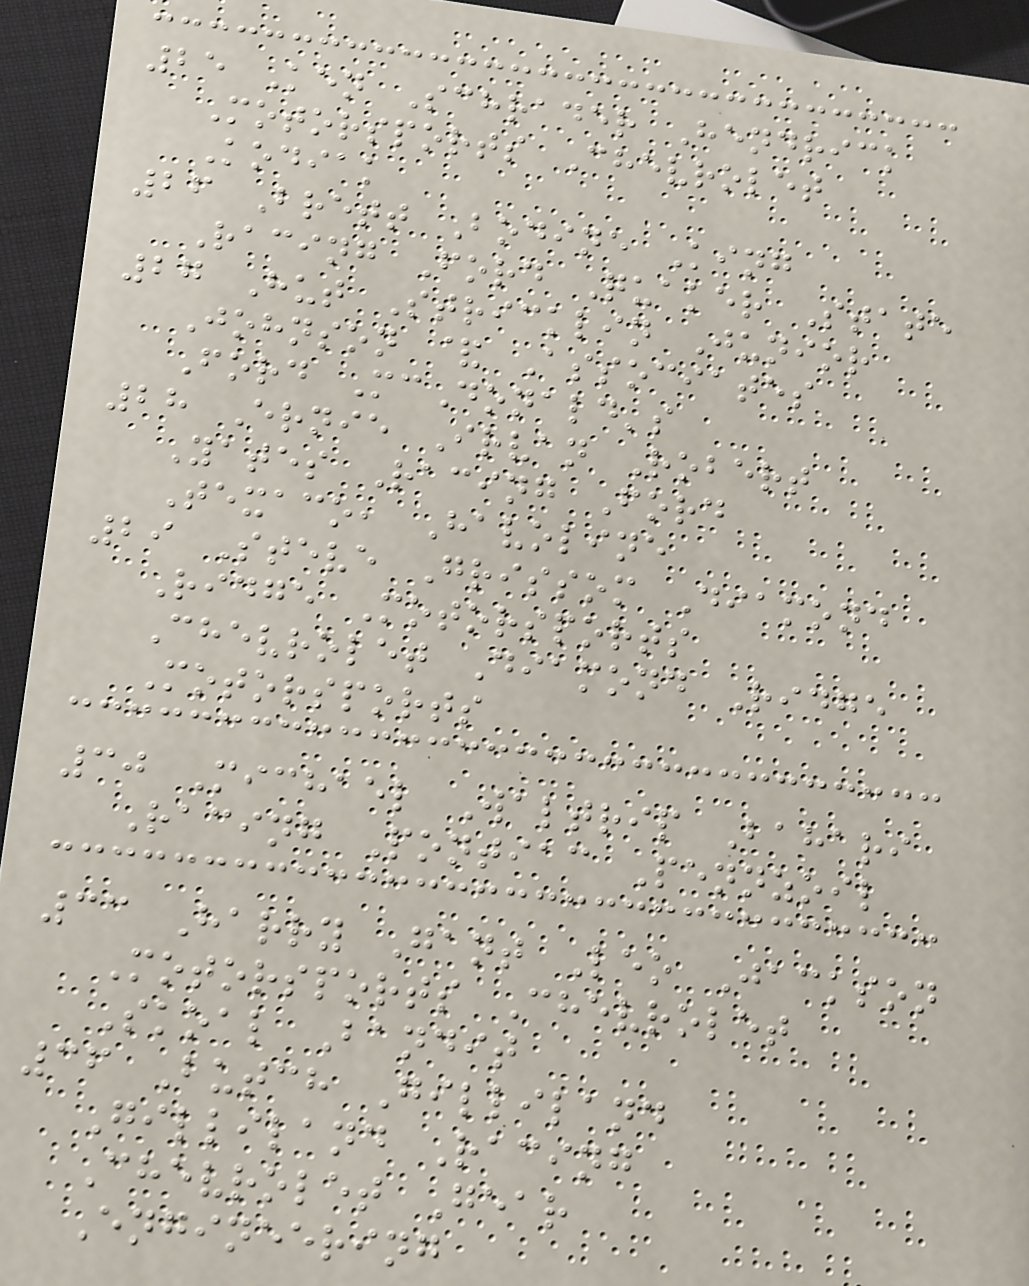25 Ken Schrader Hendrick
Motorsports Chevrolet
Kodiak
26 Brett Bodine King
Racing Ford Quaker State
27 Hut Stricklin Junior
Johnson & Associates
Ford McDonald's
28 Ernie Irvan Robert
Yates Racing Ford
Texaco, Havoline
29 Steve Grissom Diamond
Ridge Motorsports
Chevrolet Diamond Ridge
Motorsports
30 Michael Waltrip Bahari
Racing Pontiac Pennzoil
33 Harry Gant Leo Jackson
Motorsports Chevrolet
Skoal Bandit
36 Butch Gilliland
Gilliland Racing
Chevrolet Gear
Engineering
